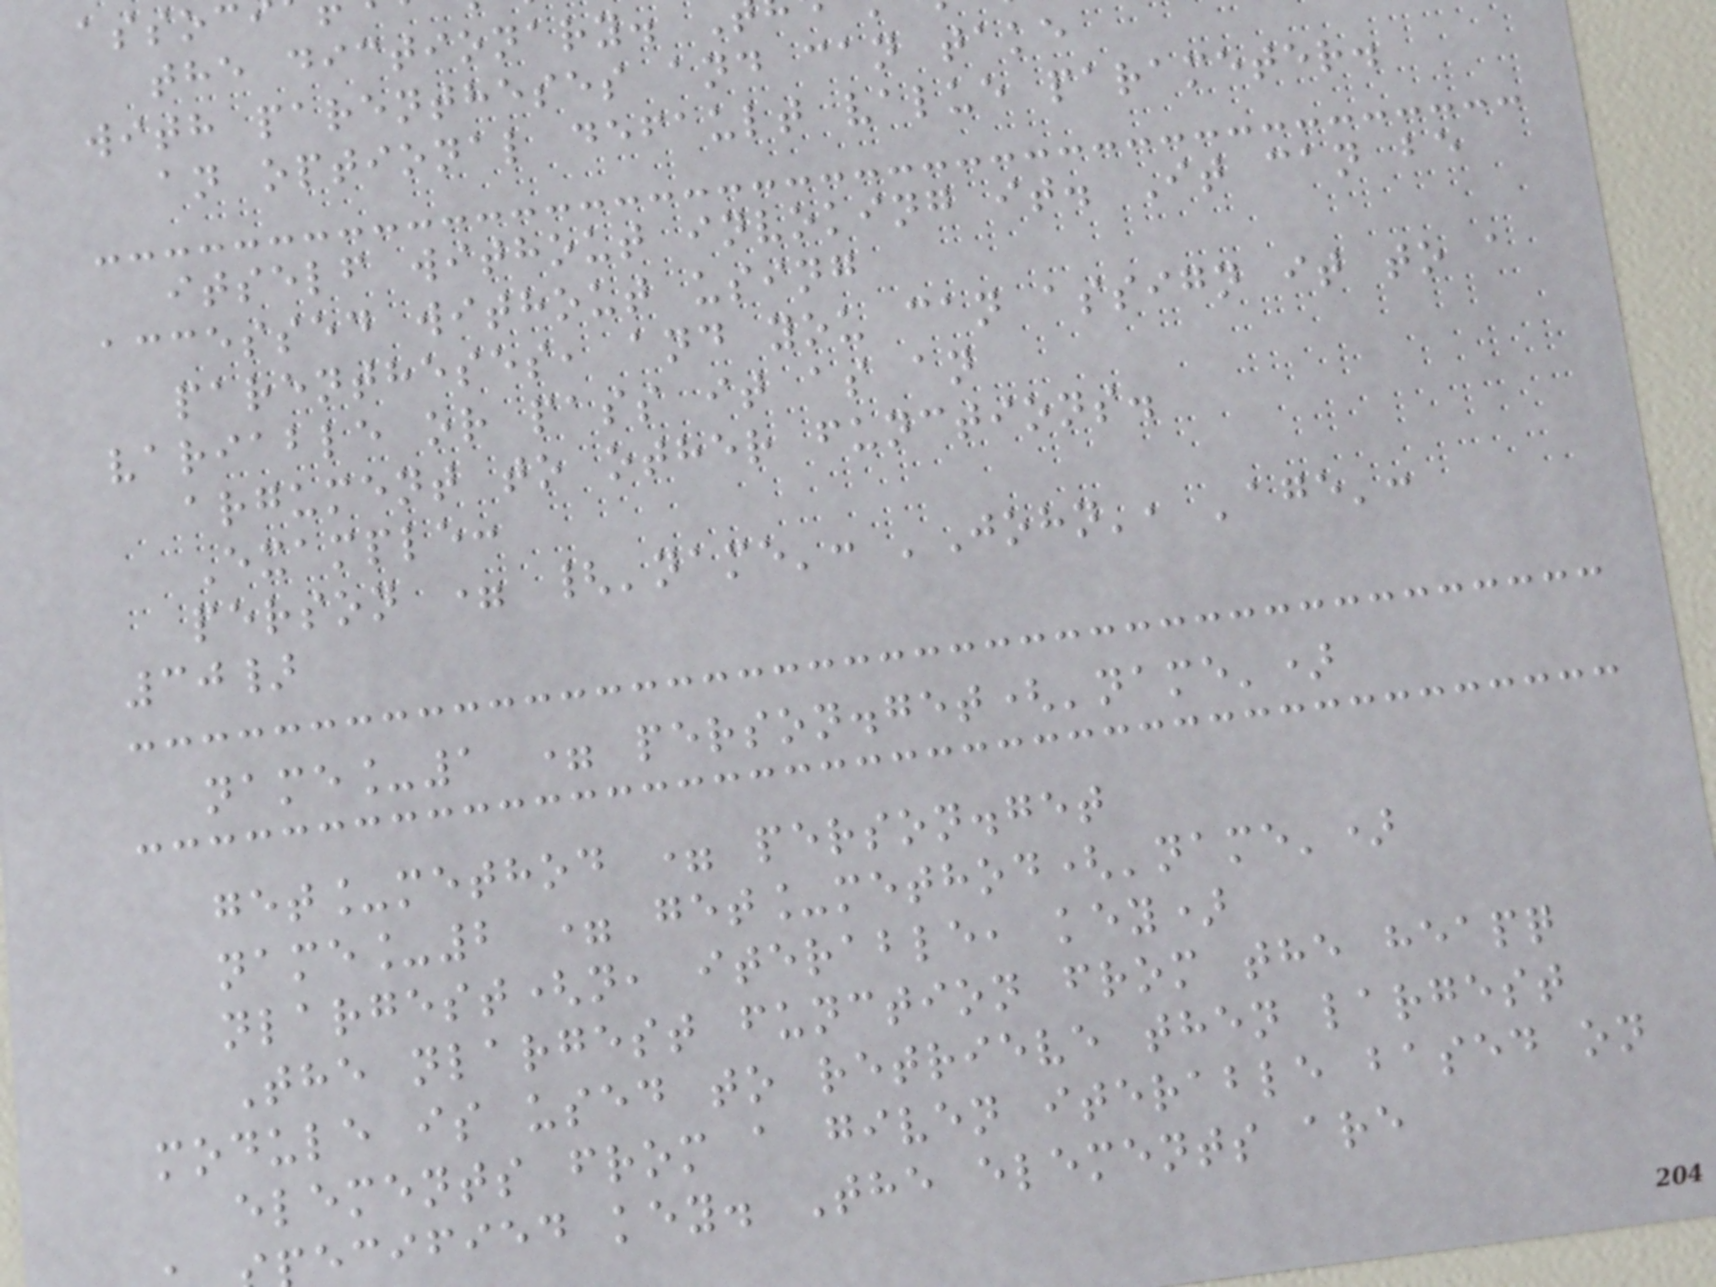the dictionary.
with parentheses and can take
an optional default value parameter.
itself without invoking it. It can be
accessed without using
parentheses, and you can assign it to a
variable or pass it as an
argument to other functions.
Example:
person = {'name': 'John', 'age':
30}
name_1 = person.get('name')
get_method = person.get
name_2 = get_method('name')
nlargest(n, iterable, key)
The nlargest function from the heapq
module is used to retrieve then largest
elements from a given iterable based on
ecified key. The elements are
